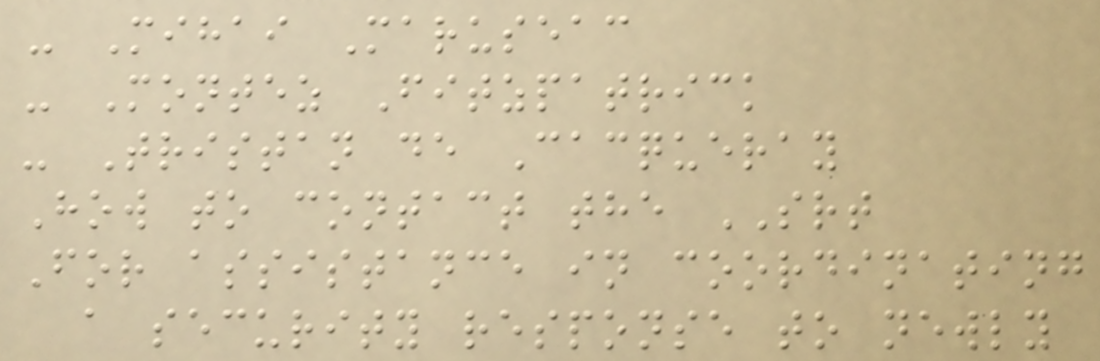- Mihai Maruseac
- Montez Fitzpatrick
- Tristan de Cacqueray
How to contact the SRT
For assistance in coordinating
a security response to newly
